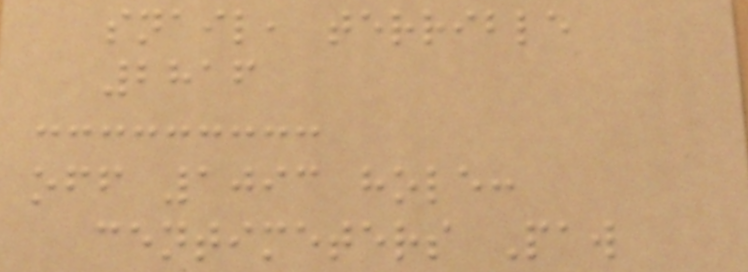snail, terrible
2816
off 1093 hole:
centimeters Paw
